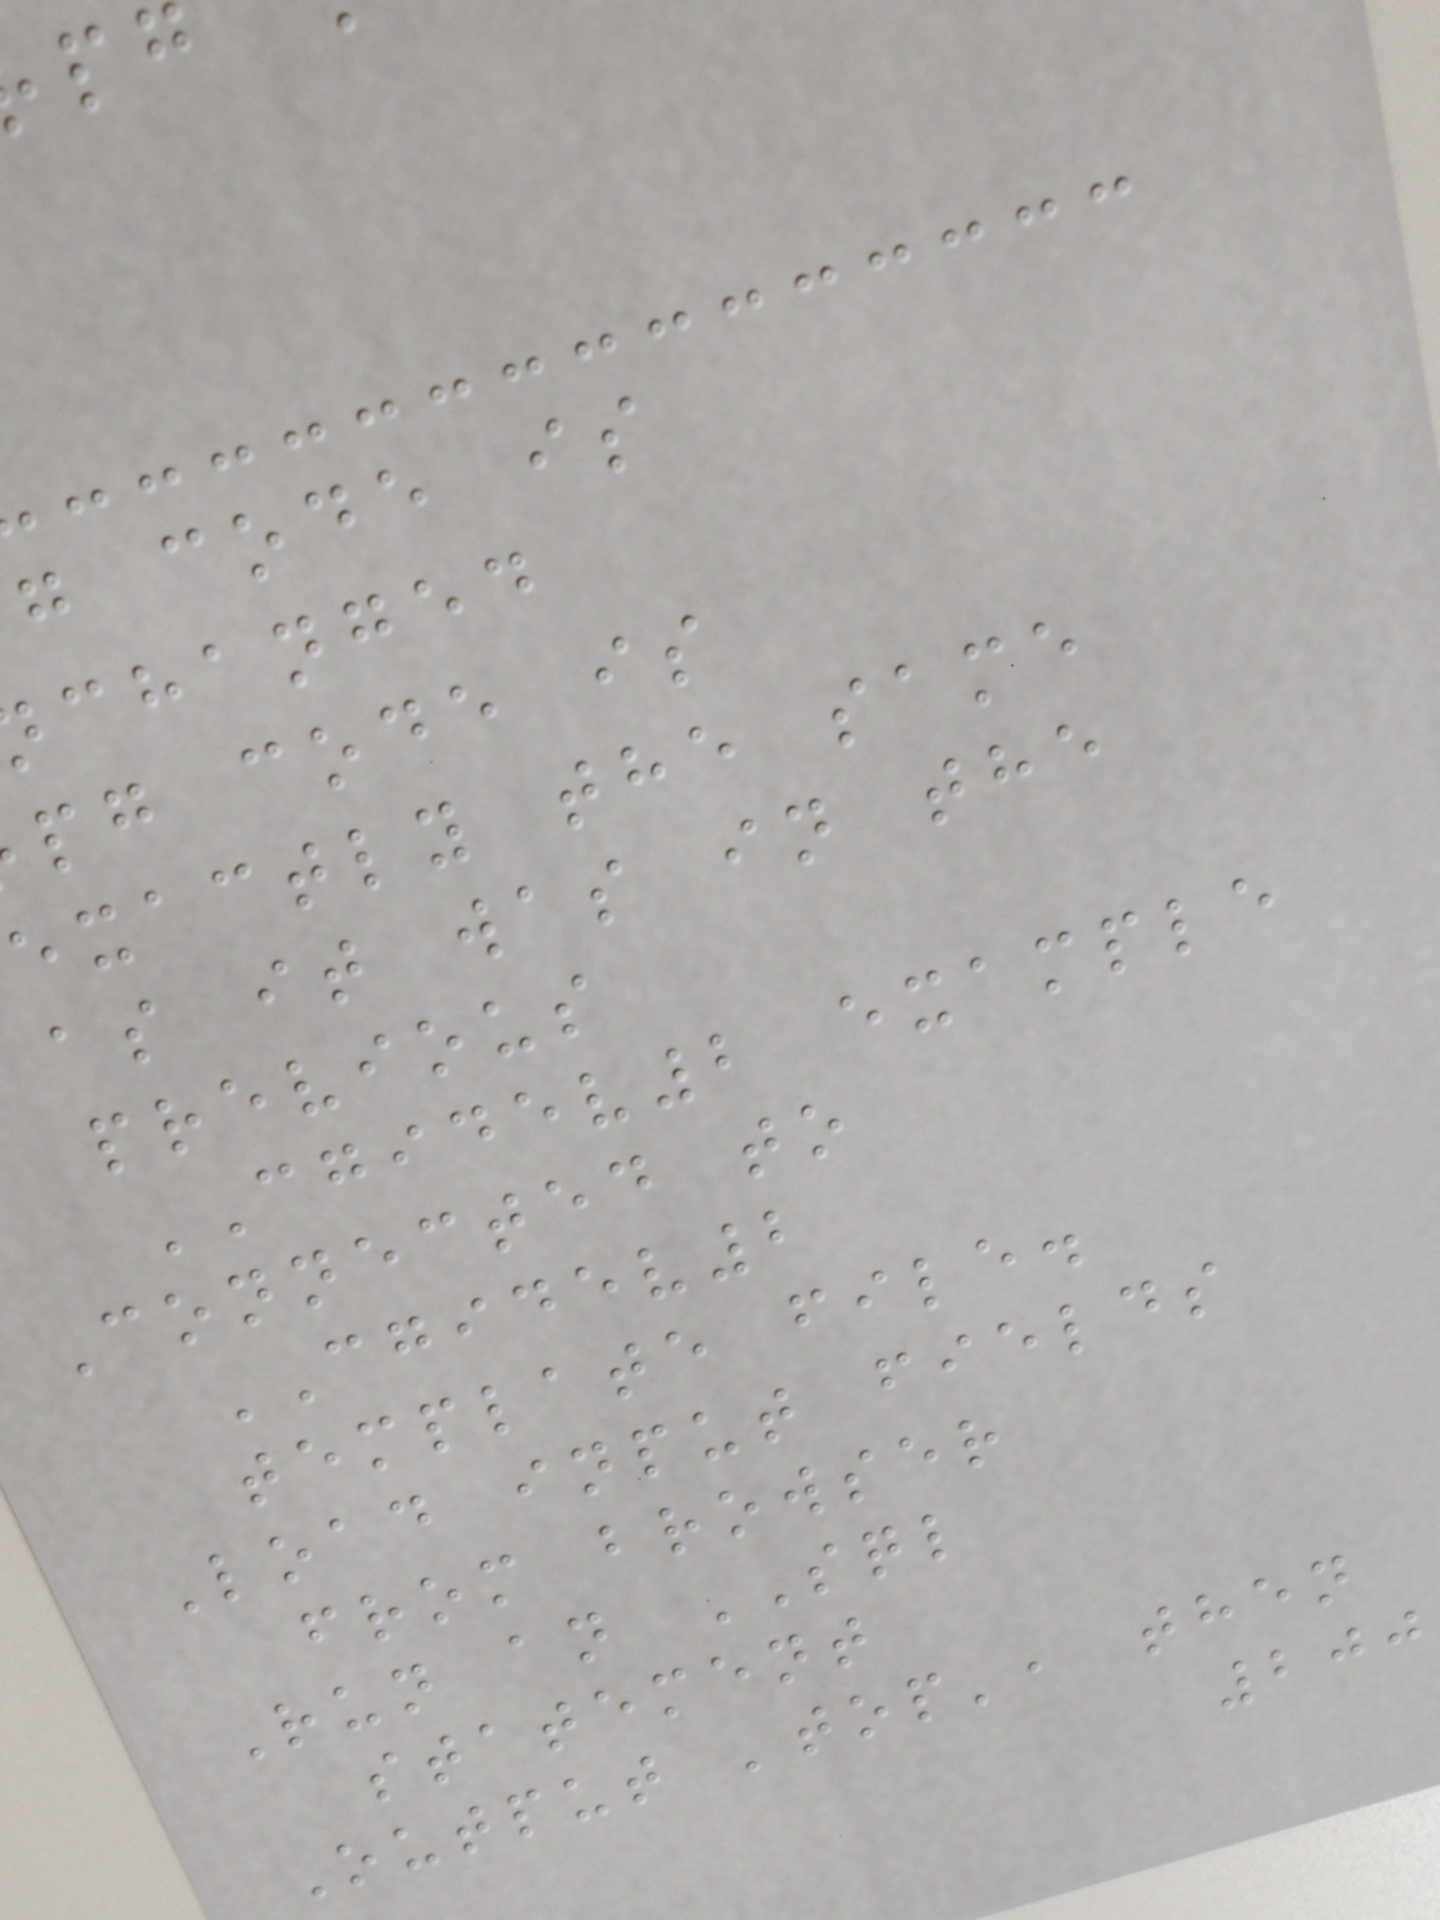g code is
changed
pg code is
exactly the same
as it was in the
previous
CGIDEV2 example
Connected to
CGIDEV2
template file.
Load input fields
from browser
Run an SQL
statement
Output 'top', then
200
